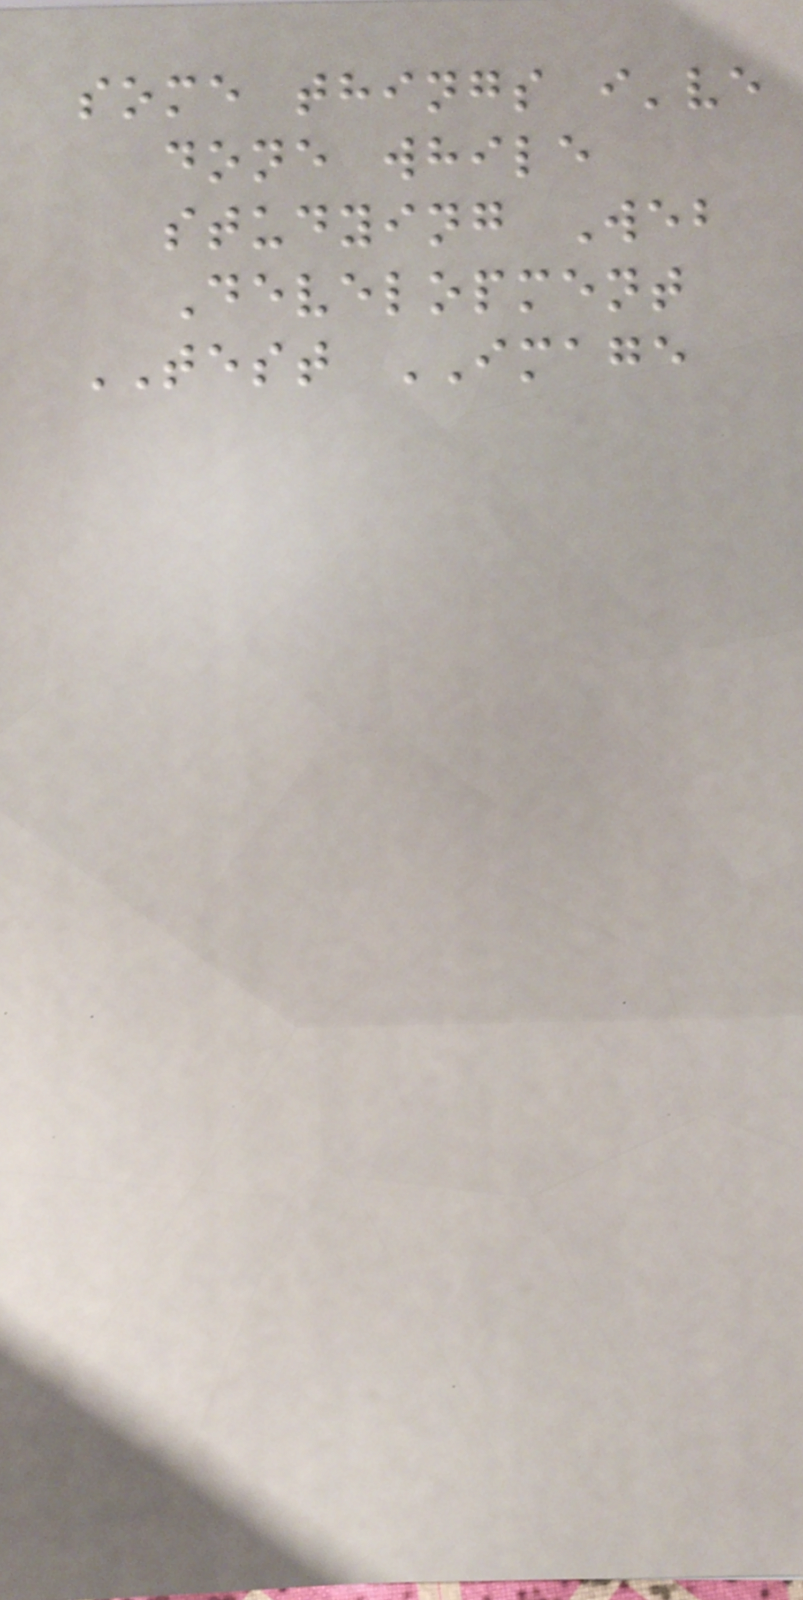some things i've
done while
studying Web
Development
TEST IMAGE
